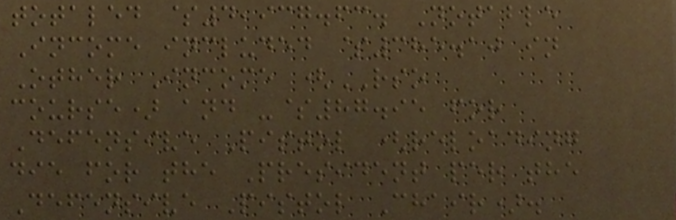totaled $4,937.63. Notable
Income included $385.10 in
Other Income (RSO
course) and -$87.95 for
Defensive Pistol (reloading
die for the President per the
Defensive Pistol Chair).
